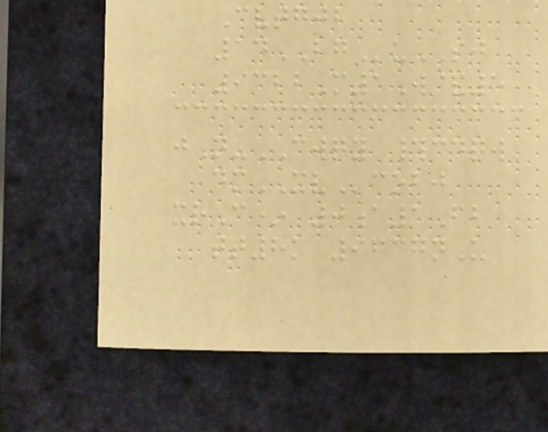Cvtgjb
14BGuSJ
9322M1W&5
jN-CWQY #cdqw
dmXVcobj
xrC* 0a1Fb
tt8k 9637nU
